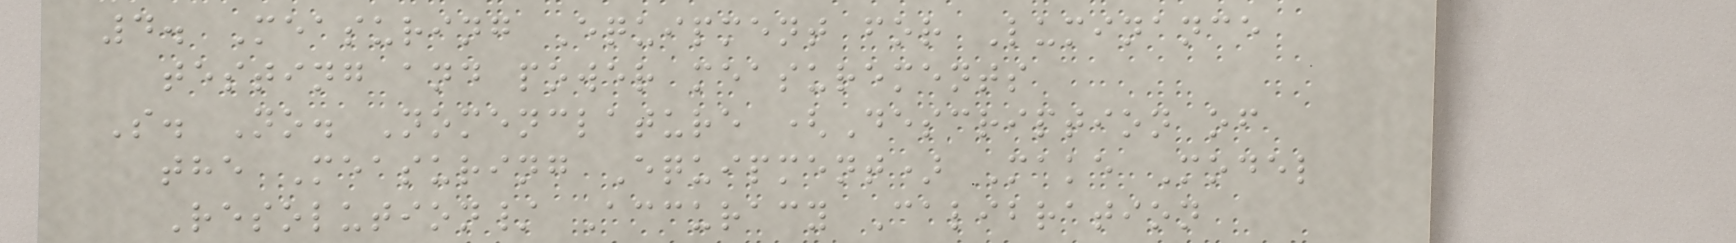4. Measuring Equipment for Luminance
testing and power measurements
S. No. Nomenclature (Description of
the Measuring Equipment) Make Model
Resolution/ Accuracy Calibration
